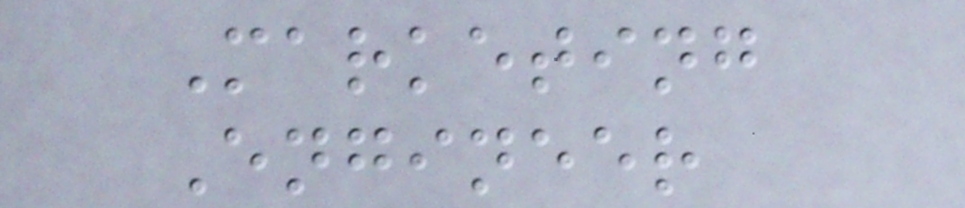Marketing
Engineer
